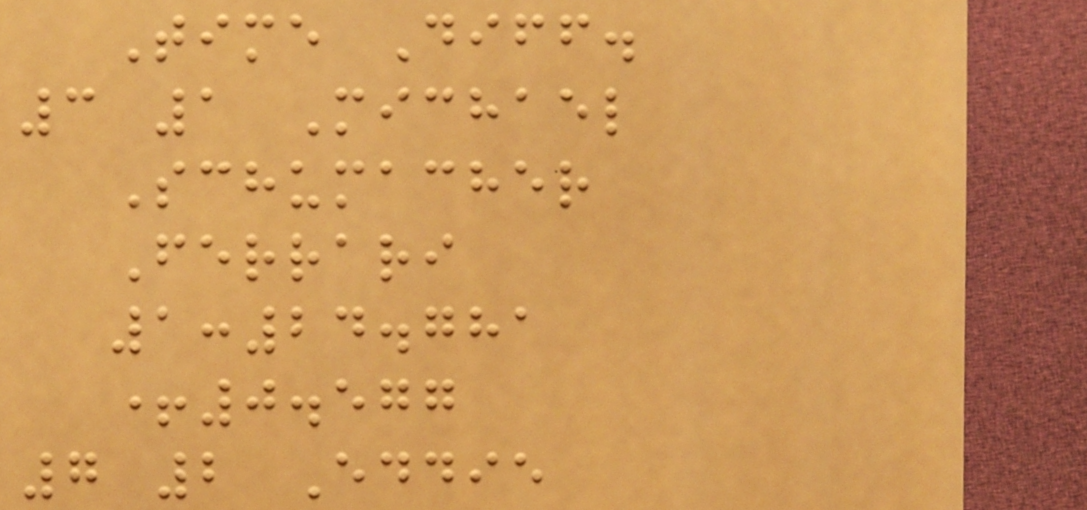Time Diff.
3 1 Michael
Schumacher
Ferrari
1:24.781
+0.577
7 2 Eddie
